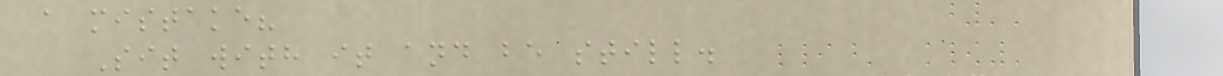a mistake?
Sit with it and be still.
